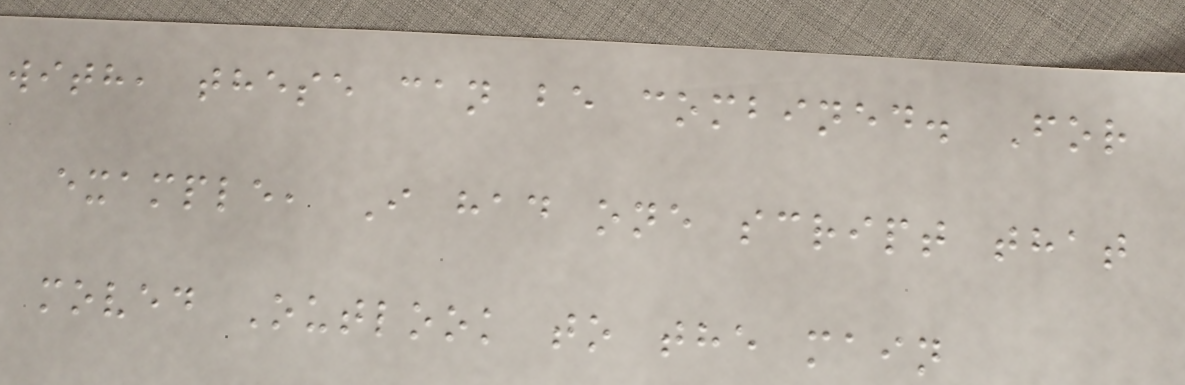with, these can be combined. For
example, I had one script that
moved Outlook to the main
